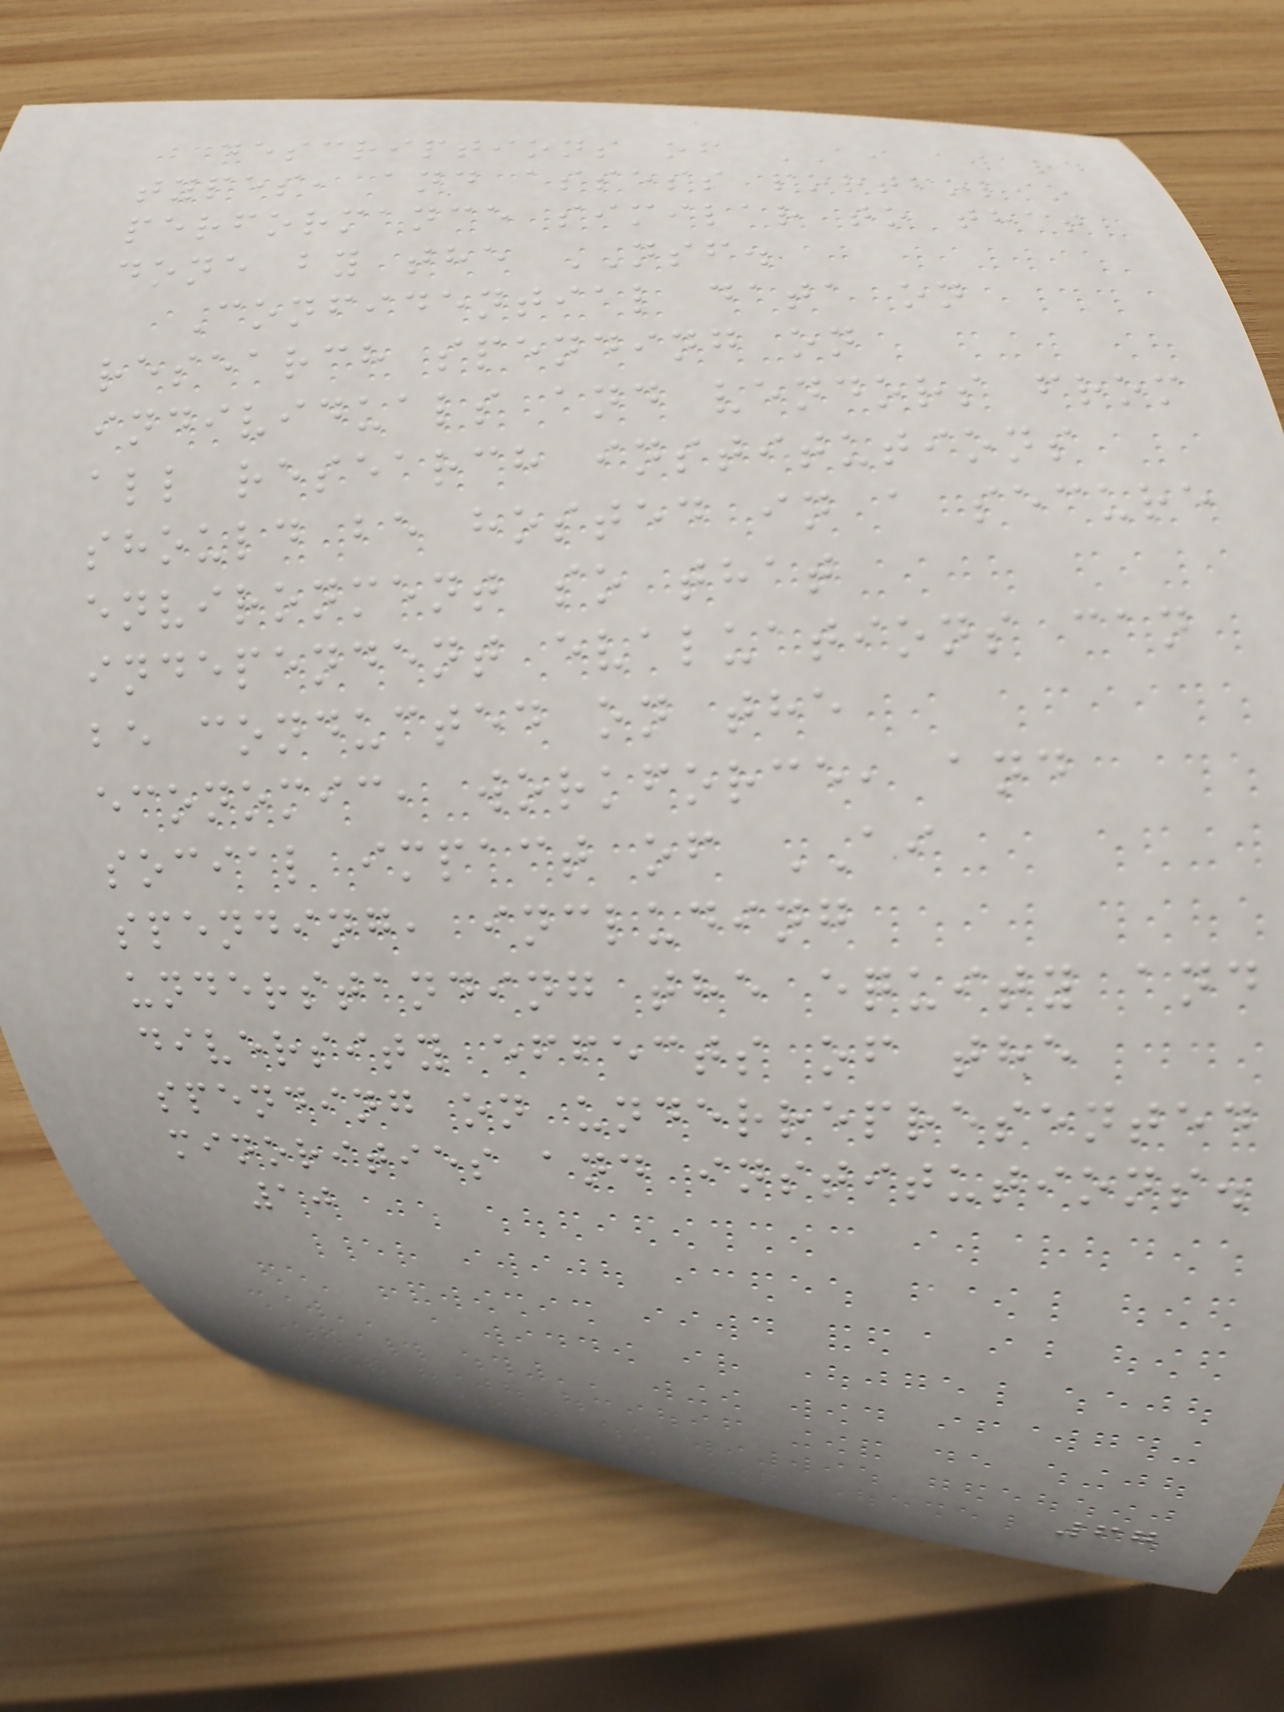descriptions of AI award
types, and assess portfolio
performance similar to that
done by the NSF.
Confidential data on
research spending on
individuals and vendors from
all research institutions
should be hosted in a secure
environment so that
independent evaluations can
be conducted on the
economic, workforce, and
social impact of AI
spending, including
understanding the equity and
diversity effects of the
spending on underrepresented
minorities and institutions.
10
67
